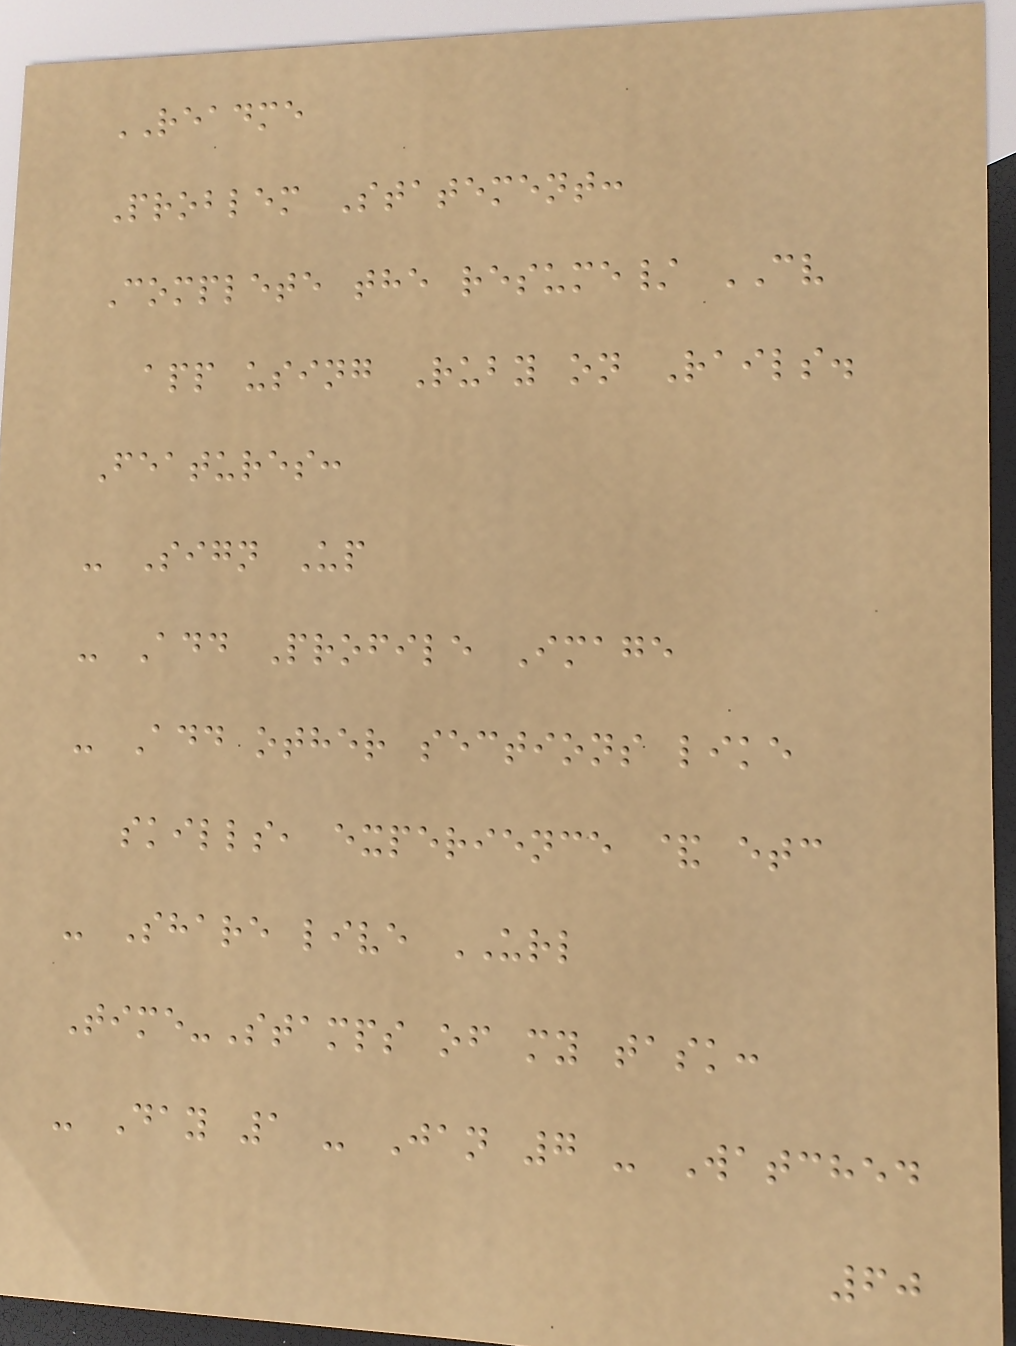README
Problem Statement:
Complete the resume/ CV
app using Ruby on Rails.
Features:
- Sign Up
- Add Profile Image
- Add other sections like
skills, experience & etc
- Share live URL
Time-Stamps of my task:
- Day 1 - Jan 7 - Watched
60
